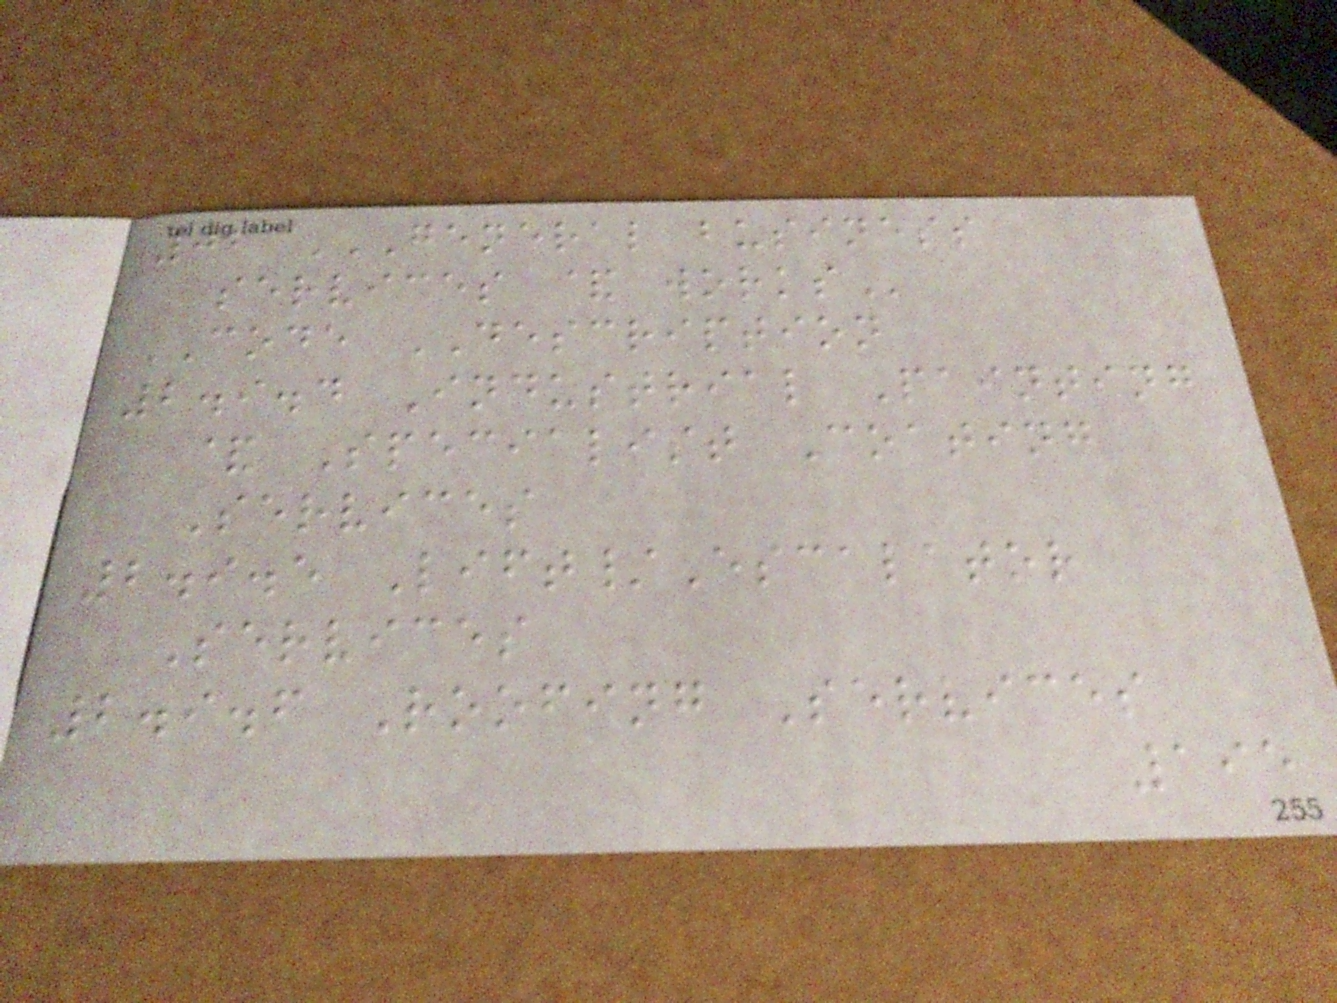02 GENERAL BUSINESS
SERVICES & WORKS
CODE DESCRIPTION
2.9.4 Industrial Painting
& Specialist Coating
Services
2.9.5 Lift/Escalator
Services
2.9.6 Roofing Services
195
